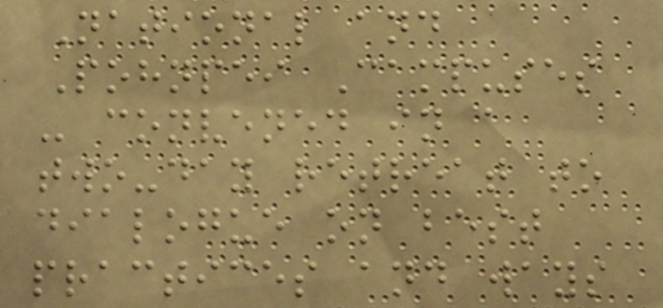National and
Pohnpei Campuses
- convened in a
two-day retreat to
dialogue on best
practices and ways
